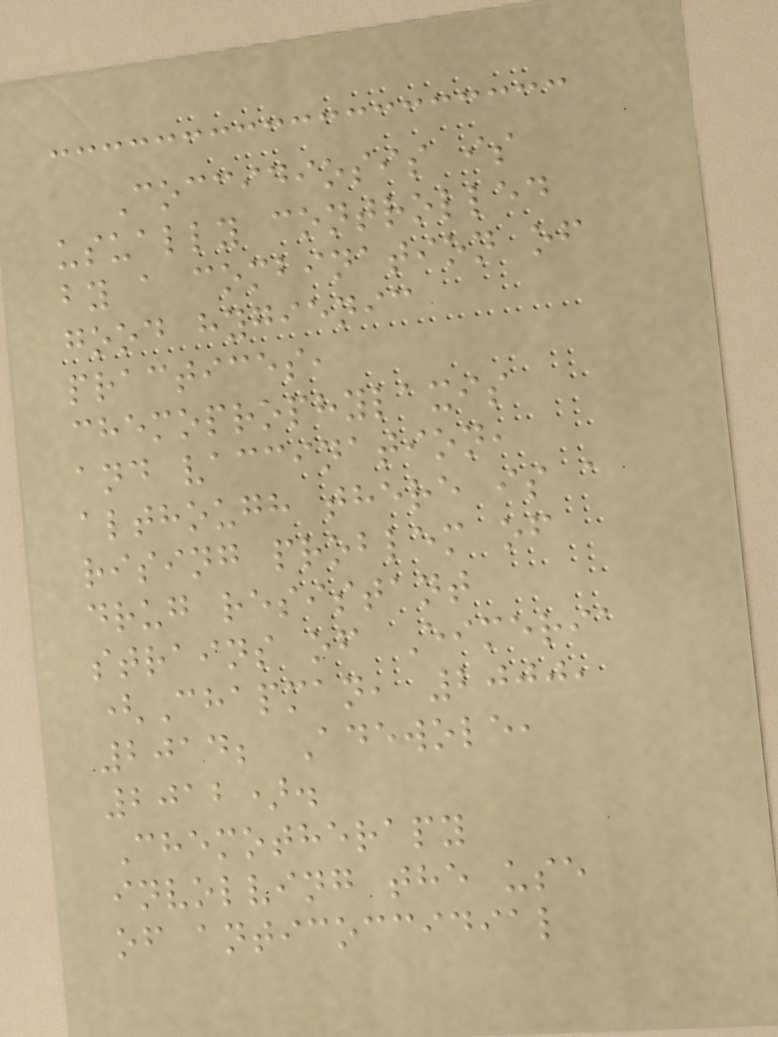Coccidiosis is
usually controlled
by a combination of
good hygienic
practices,
chemoprophylaxis
and vaccination,
although there is a
rising problem of
drug resistant
strains of Eimeria
(Chapman, 2000,
2014; Adewole,
2012).
Chemotherapy
involving the use
of anticoccidial
